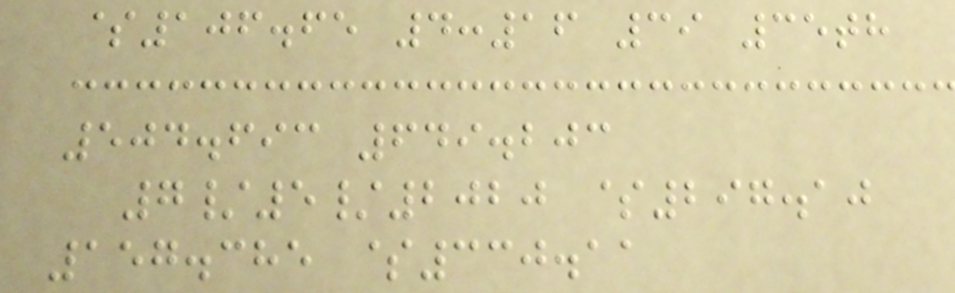$106.65 4:16 39 35th
504.693 649.203
7/5/2020 $297.10
157.385 $330.11
